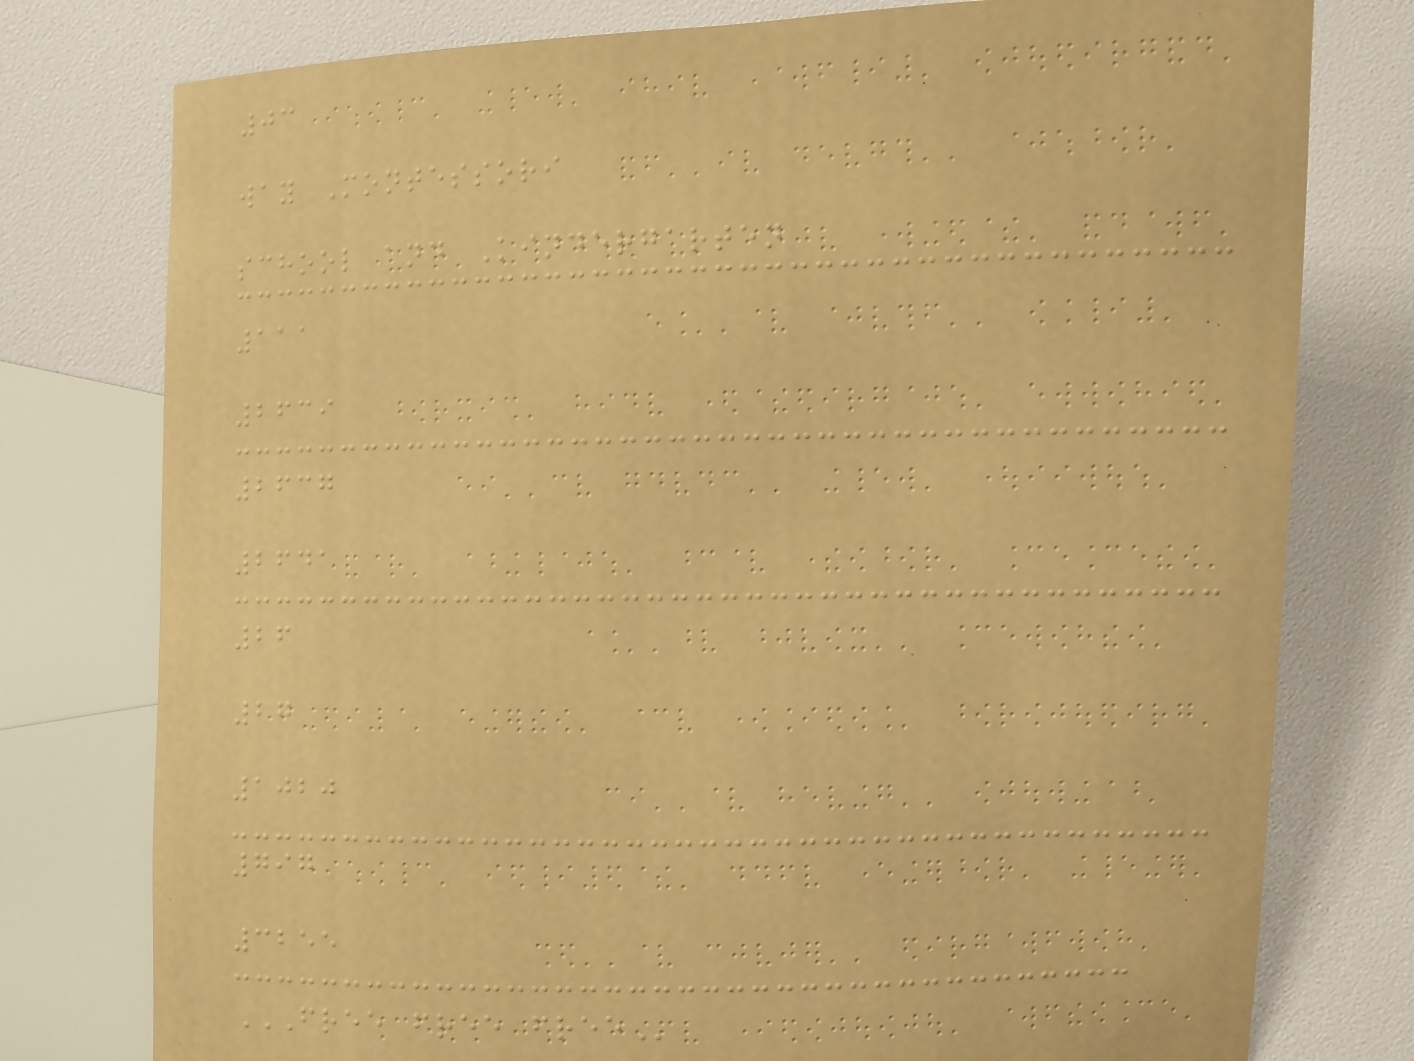03
way Montessori
school and Kindergarten
111
2639
2637
2641
26
27
1020
797
3255
FREE FREE FREE
